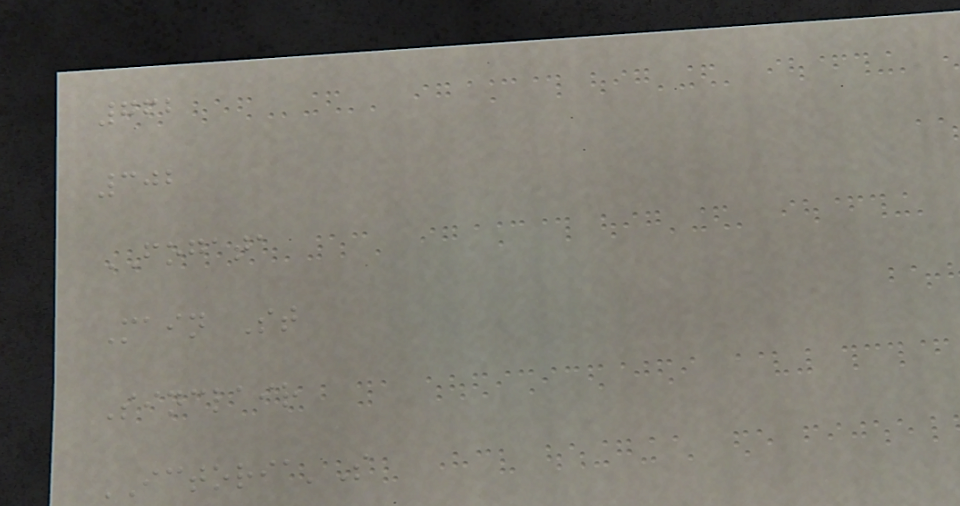762
302
FOGATA
Main St
Sinclair
ICTORIA'S
